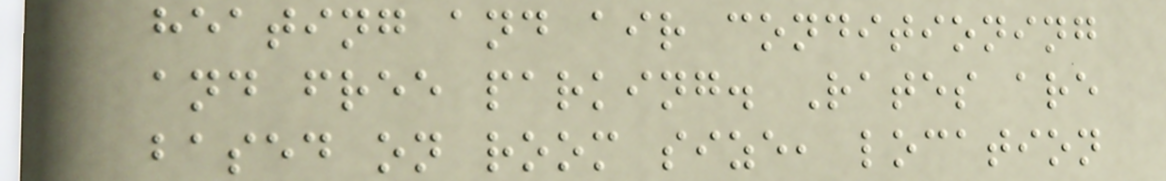heating and air conditioning
and free parking. Rates are
based on room size, location
